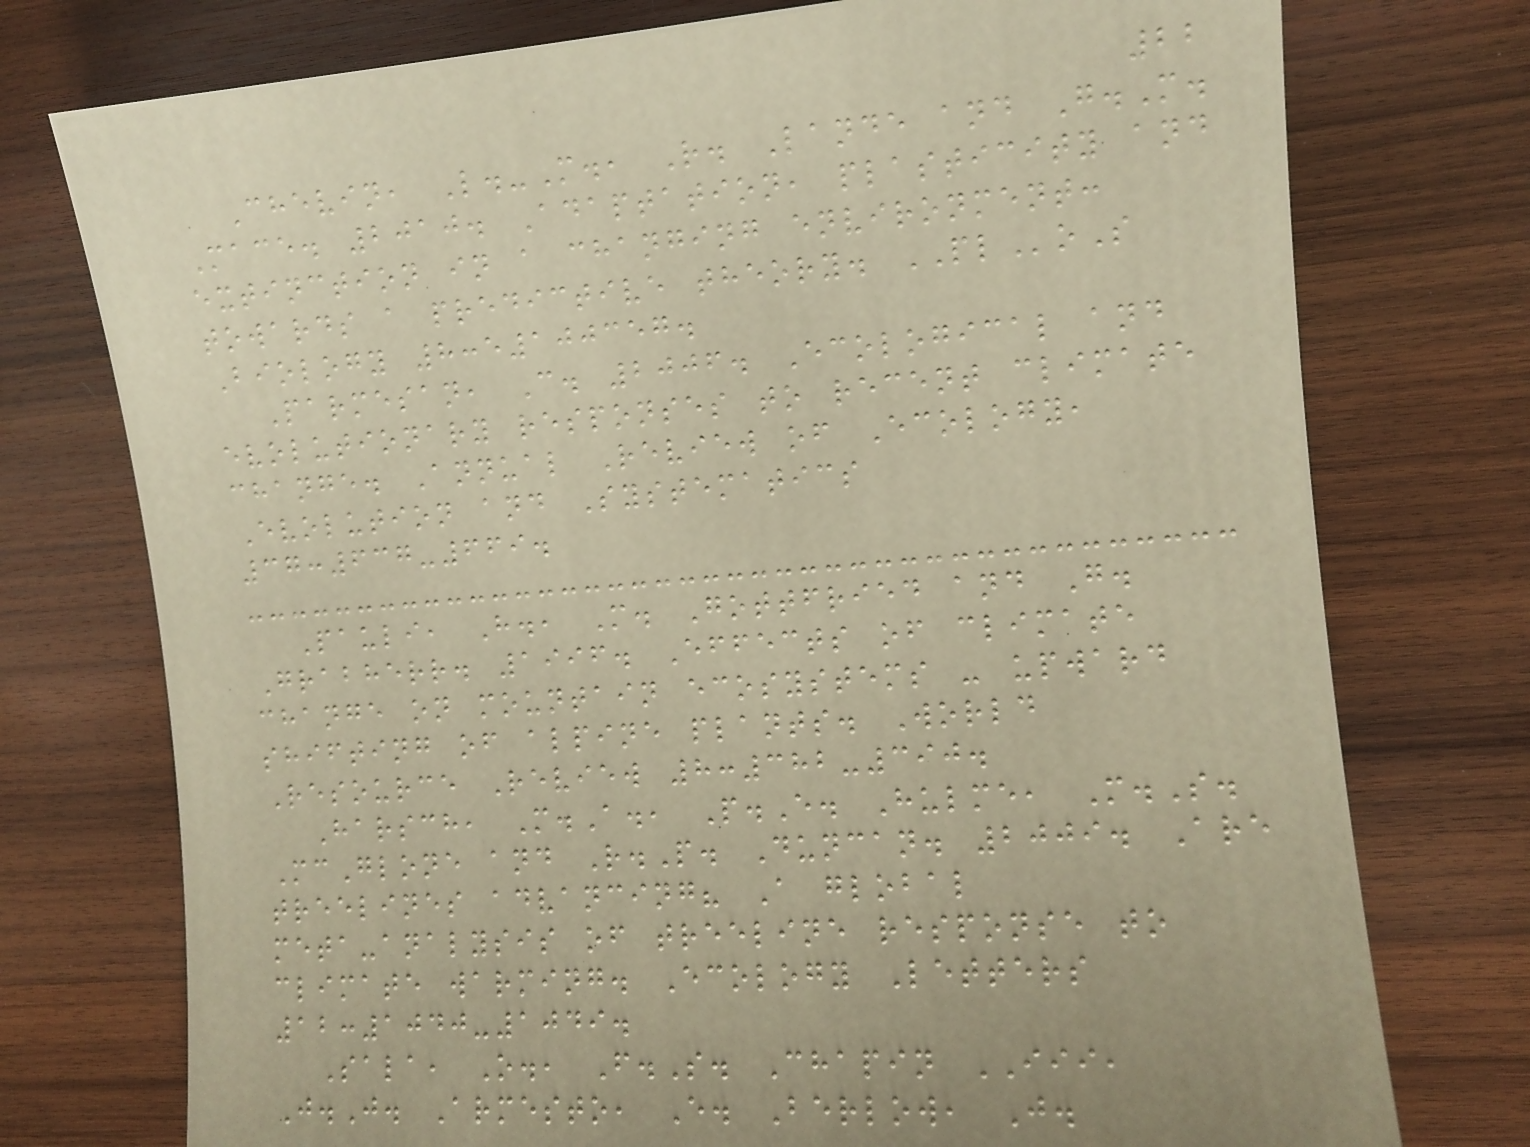22
Chevin, L.-M., R. Lande and G.M.
Mace. 2010. Adaptation, plasticity and
extinction in a changing environment:
towards a predictive theory. PLoS
Biology 8:e100357.
Parmesan, C. 2006. Ecological and
evolutionary responses to recent climate
change. Annual Review of Ecology,
Evolution and Systematics
37:637-669.
Pauli, H., M. Gottfried and G.
Grabherr. 1996. Effects of climate
change on mountain ecosystems - upward
shifting of alpine plants. World
Resource Review 8:382-390.
Harsch, M.A., P.E. Hulme, M.S.
McGlone and R.P. Duncan. 2009. Are
treelines advancing? A global
meta-analysis of treeline response to
climate warming. Ecology Letters
12:1040-1049.
Sala, O., F.S. Chapin III,
J.J. Armesto, E. Berlow, J.
